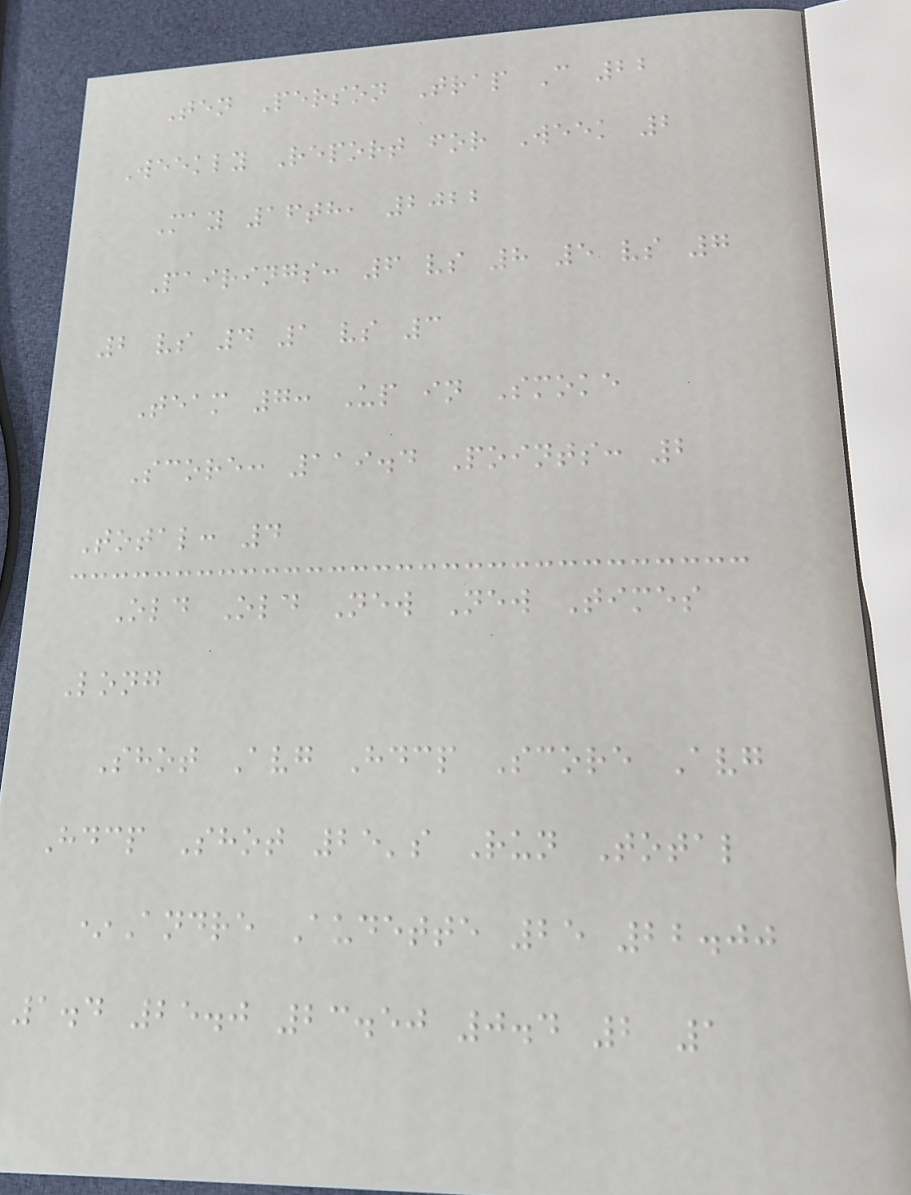Ten Person Trap C 22
Weekly Report for Week 2
May 16th, 2022
Pairings: 6 vs 8 5 vs 7
2 vs 4 1 vs 3
Team 7: Up in Smoke
Score: 119.4 Points: 2
Total: 4
Old Old New New Times
Long
Shot Avg Hdcp Score Avg
Hdcp Shot 25's Run Total
*Andre Audette 25 22.00
1.4 25.0 23.50 0.4 2 1
